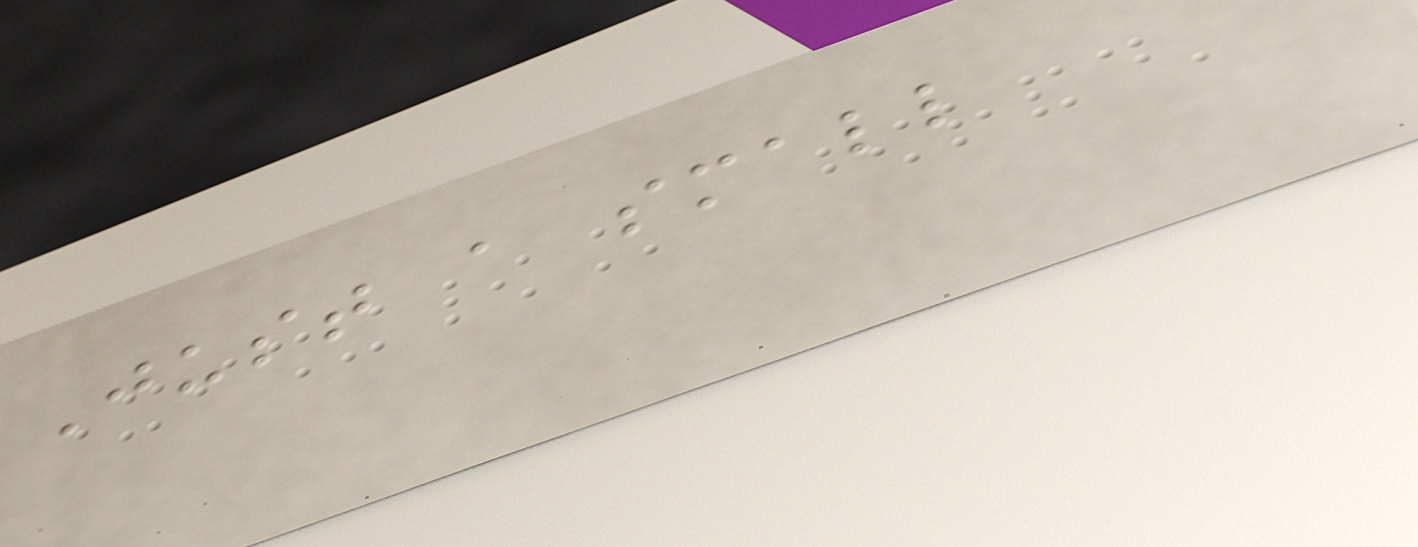Just a small
